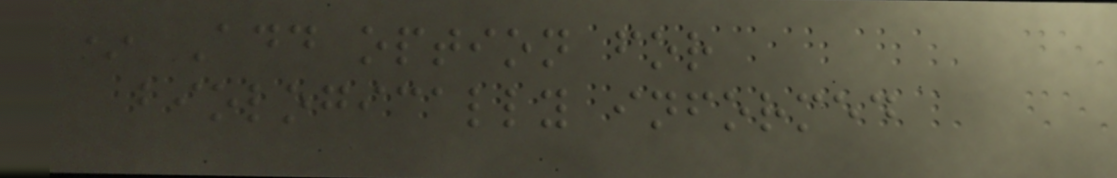* Add option for
biologically informed
